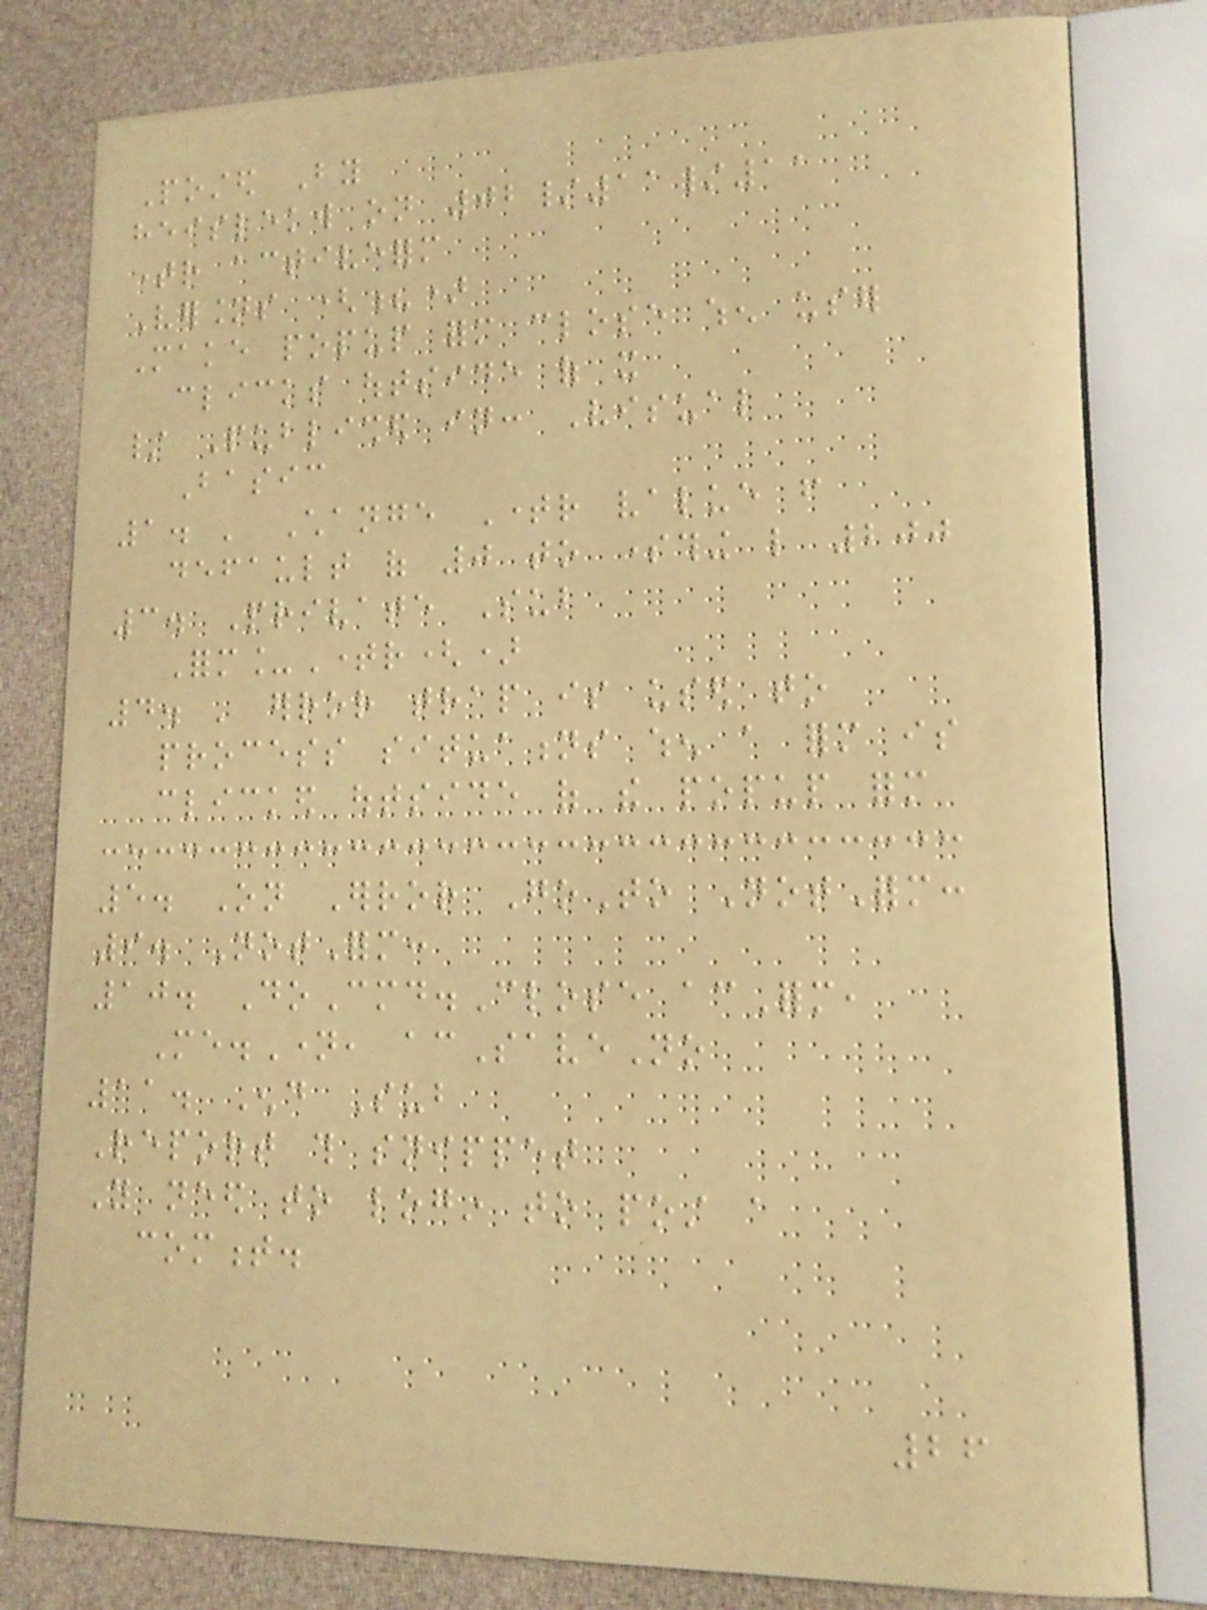Posted By
heislekw on 02/11/11
timer activeform
Versions (?)
Make popup form close when user
clicks outside of it
/ Published in: Visual
Basic
1. ' Change Timer value from
default of 0 to something like 200
3. Private Sub
Form_Timer()
4. ' error trap is used to
process situations when a form is
clicked outside of the popup form
5. On Error GoTo NotForm:
9. NotForm:
10. DoCmd.Close acForm,
Me.Name, acSaveNo
11. End Sub
Report this snippet
You need to login to post a
comment.
26
